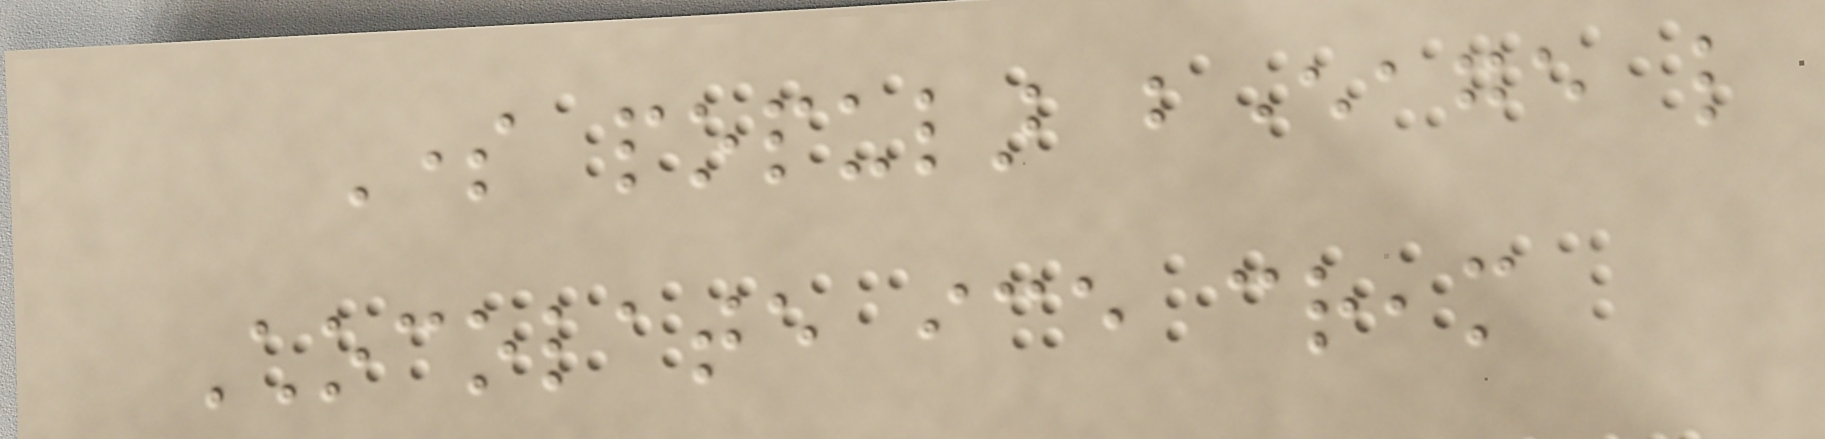Some popular beverage like
Chocolate ice cream
